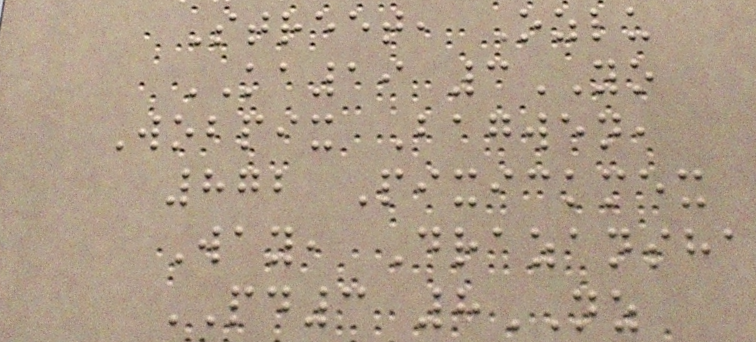Street, Ozlu
KA19 3YO
Wobpix Bagwen,
872 Pixickmex
Way, Drazansha
PD3 8NZ
